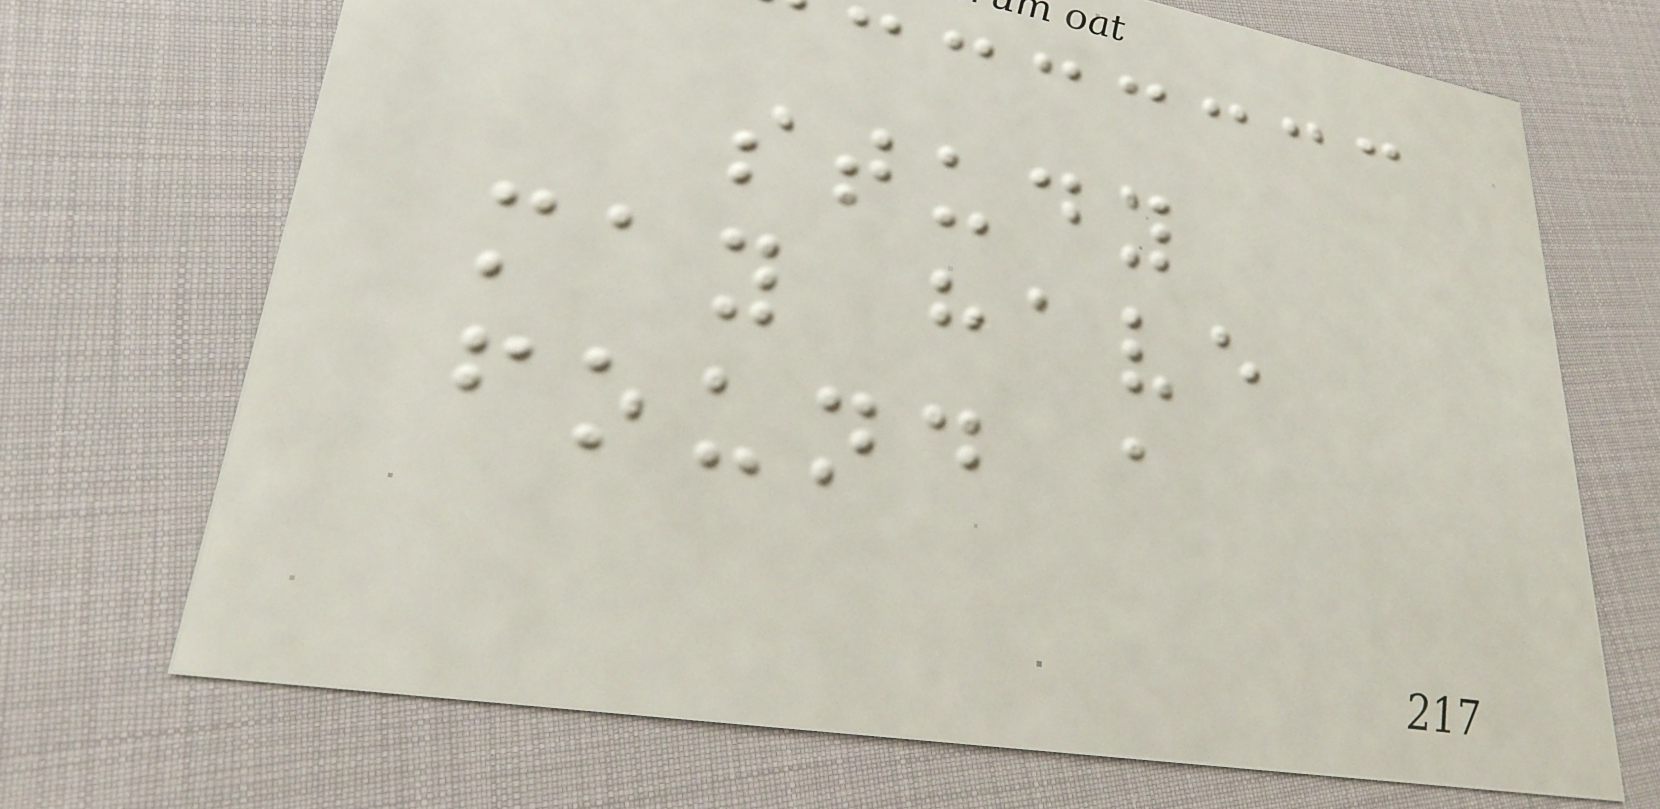study
may have
found a
